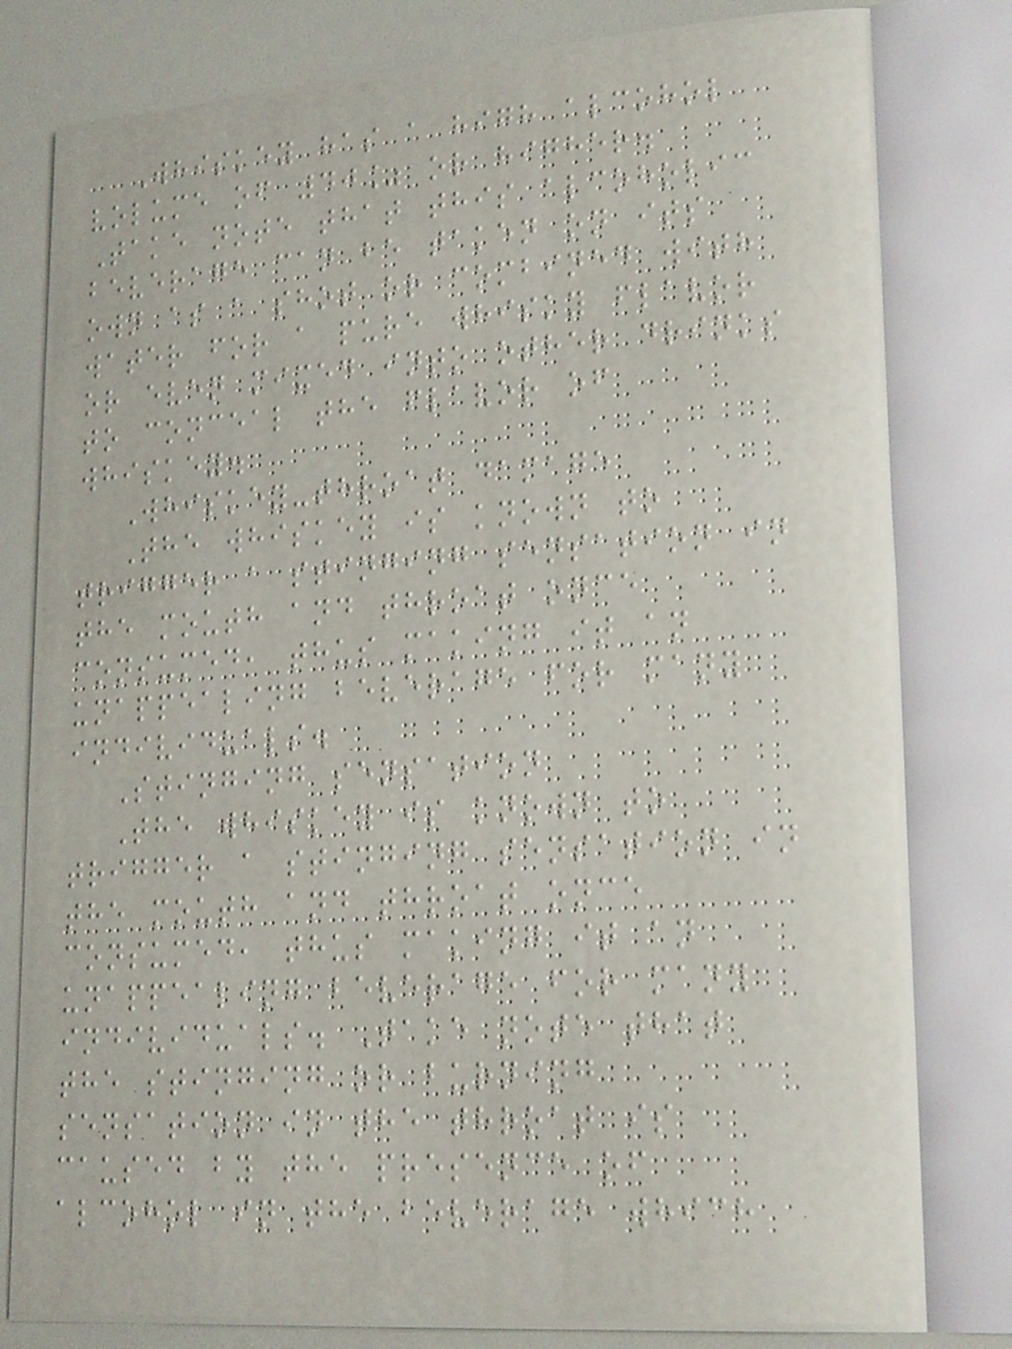Whiskey has a high alcohol
volume of 40% or higher.
Take note that this alcoholic
beverage can be taken on its
own as a shot or combined with
water for a pure whisky flavor
or even mixed into other drinks
to conceal the flavor of
whiskey.
Whiskey-throat damage
The whiskey is known to
trigger a stinging sensation in
the mouth and throat once
consumed, thus making it an
unappealing beverage for many
individuals.
Stinging sensation
The whiskey is known to
trigger a stinging sensation in
the mouth and throat once
consumed, thus making it an
unappealing beverage for many
individuals. Take note that
the stinging or burning
sensation in the throat is
caused by the presence of
alcohol in the beverage which
